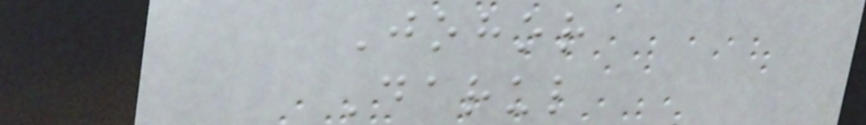Johor
Darul
